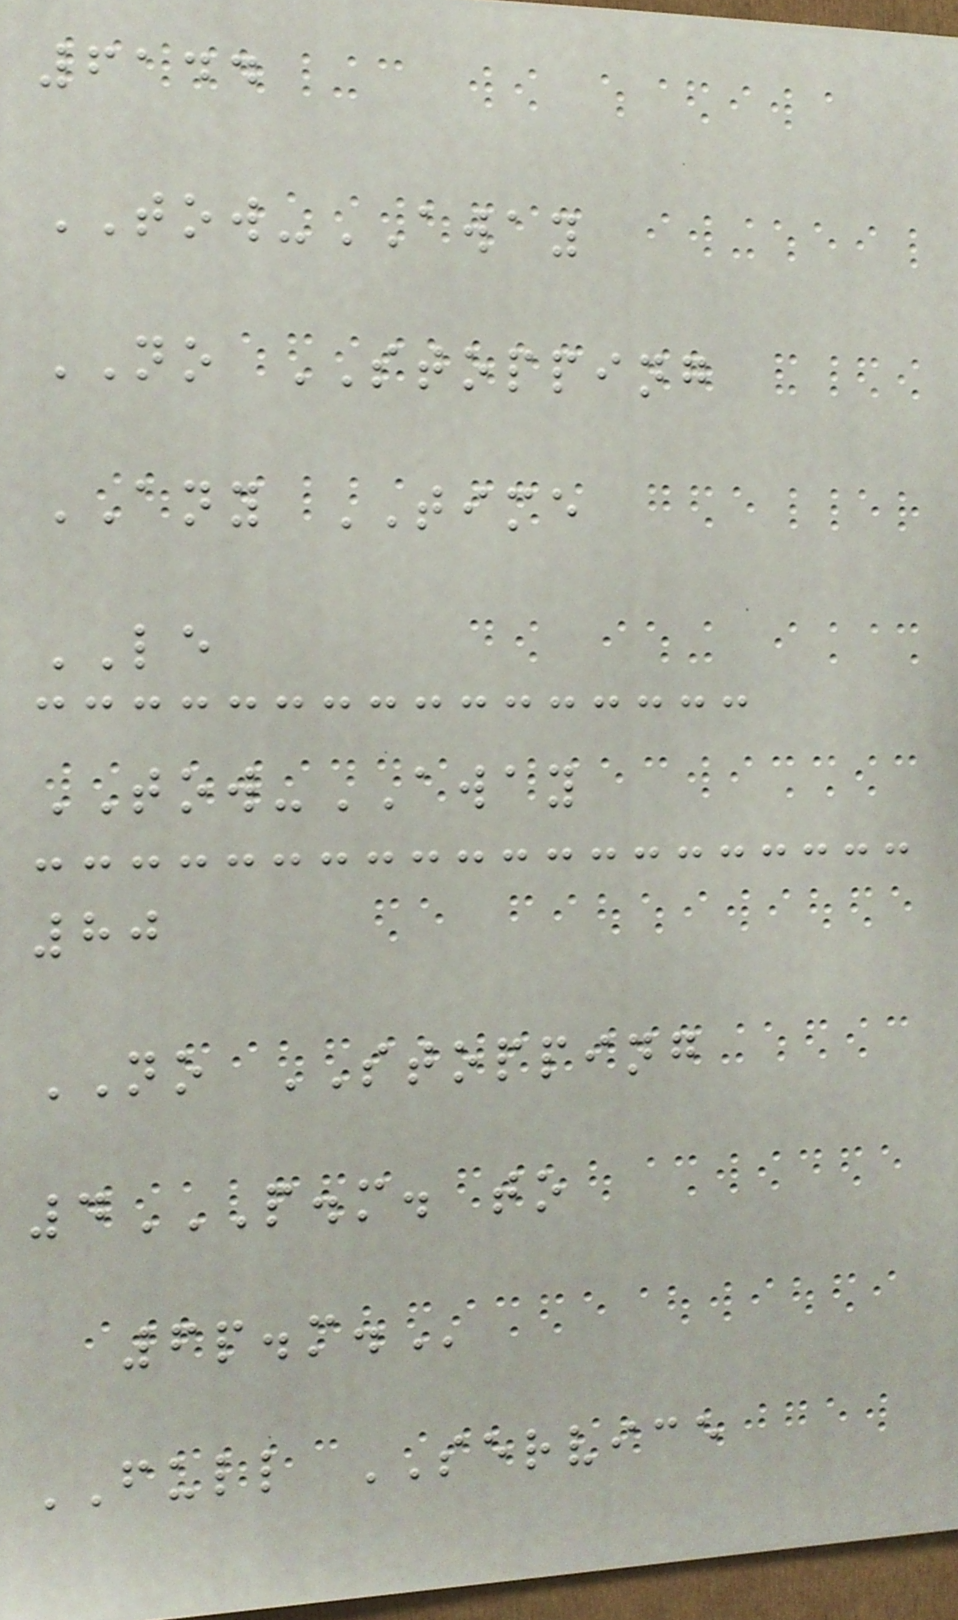6144
TOW-AWAY
NO STOPPING
ANY TIME
LE
TOW-AWAY
80
NO STOPPING
4P.M. TO
6P.M.
FULL SERVICE
